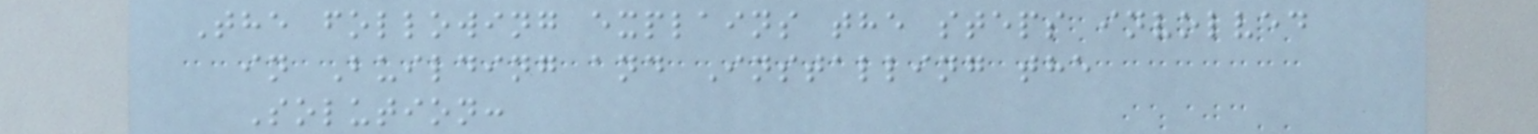The following explains the steps involved
in Building and Installing the
Solution:
